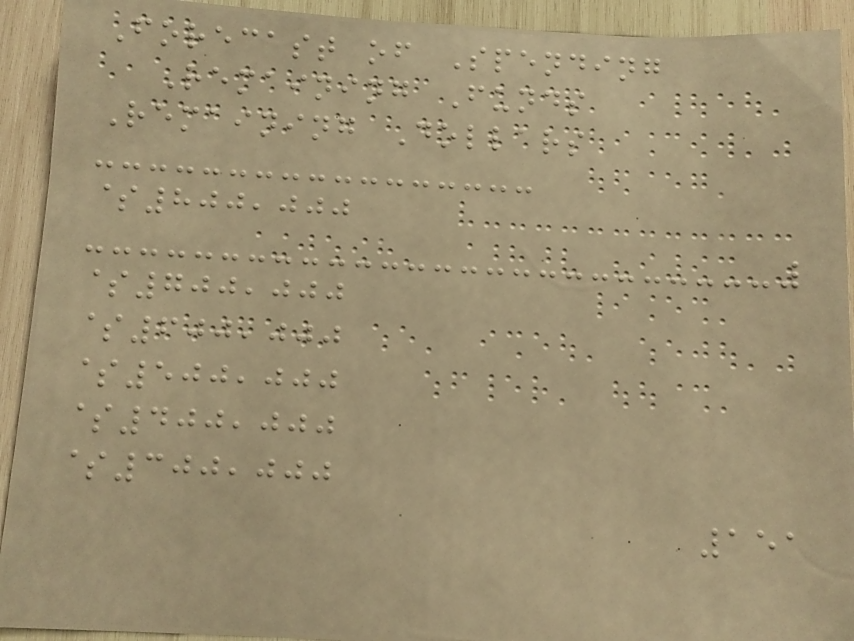Forecast of Spending
Remaining Funds
Remaining Dollars
$800,000
$700,000
$600,000
$500,000
$400,000
$300,000
151
